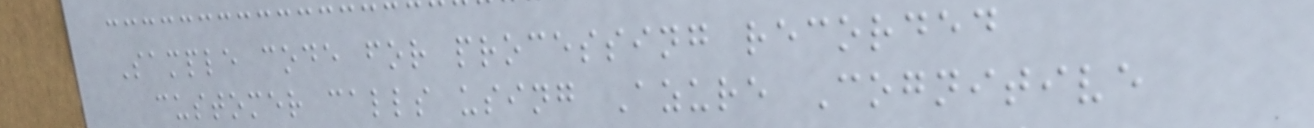Sample code for processing recorded
customer calls using Azure Cognitive
